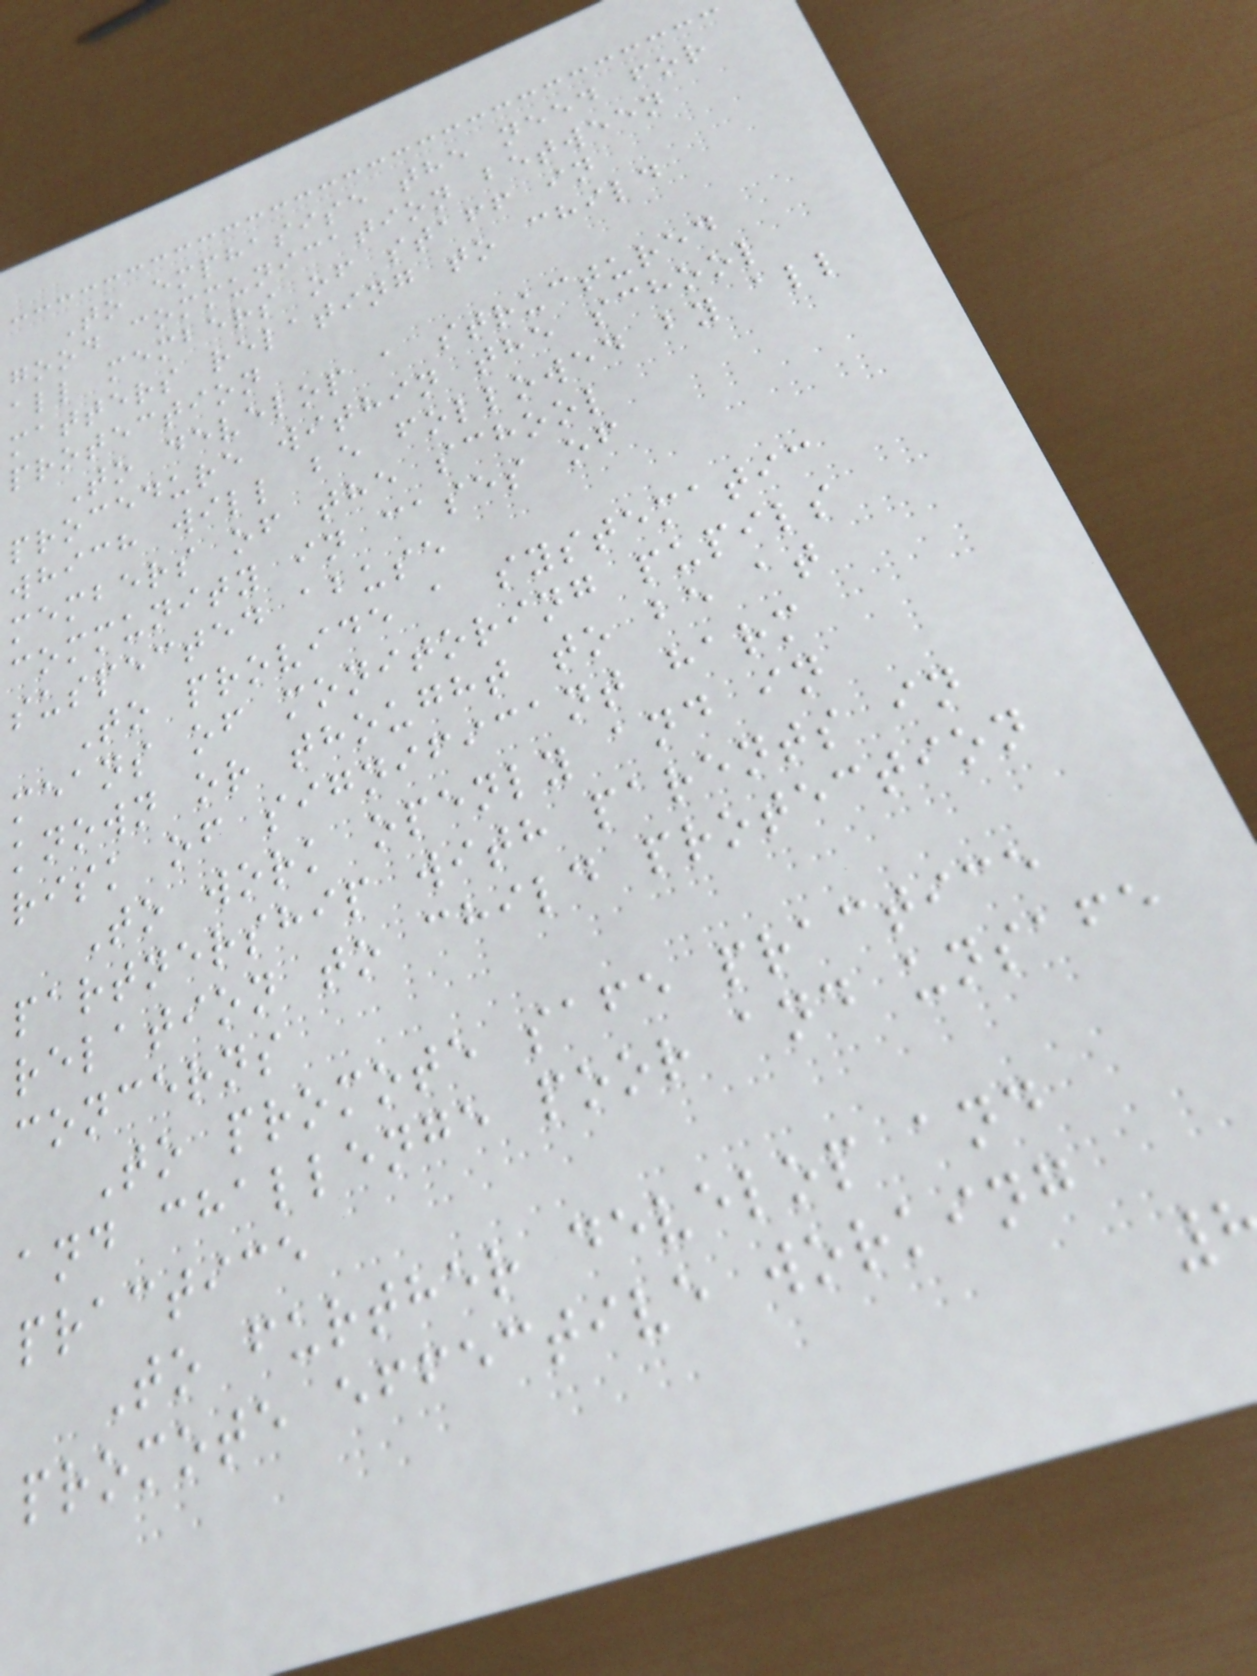To emphasise the need for
good communication between
all members of staff in
matters relating to child
protection
To develop a structured
procedure within the school
which will be followed by all
members of the school
community in cases of
suspected abuse
To provide a systematic
means of monitoring pupils
known or thought to be at
risk of significant harm
To work openly and in
partnership with parents in
relation to child protection
concerns
To promote safe practice
and challenge poor and unsafe
practice
To further develop and
promote effective working
